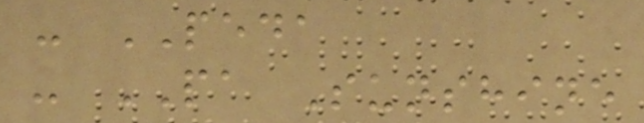- PEDA
- PA Sunshine
